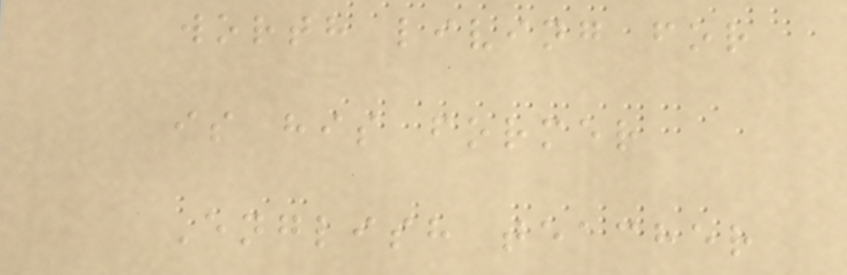worth living for
is his former
English teacher
